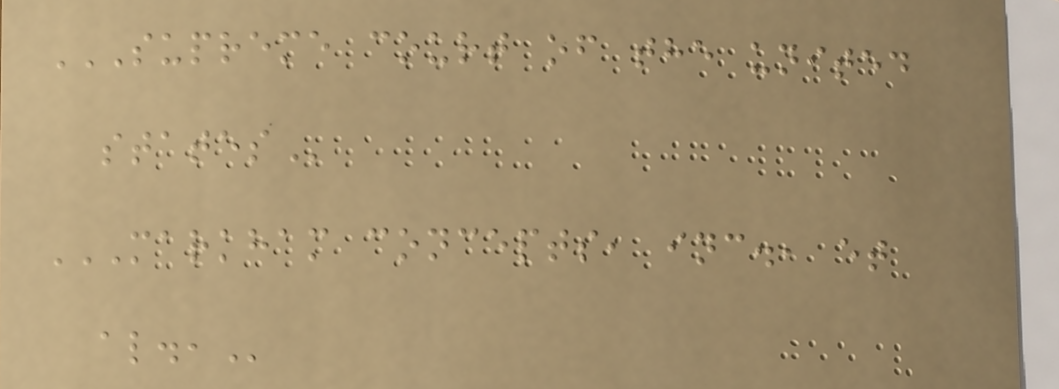SUPREME COURT OF THE UNITED
STATES
MARKHAM CONCEPTS, INC., ET
AL.,
